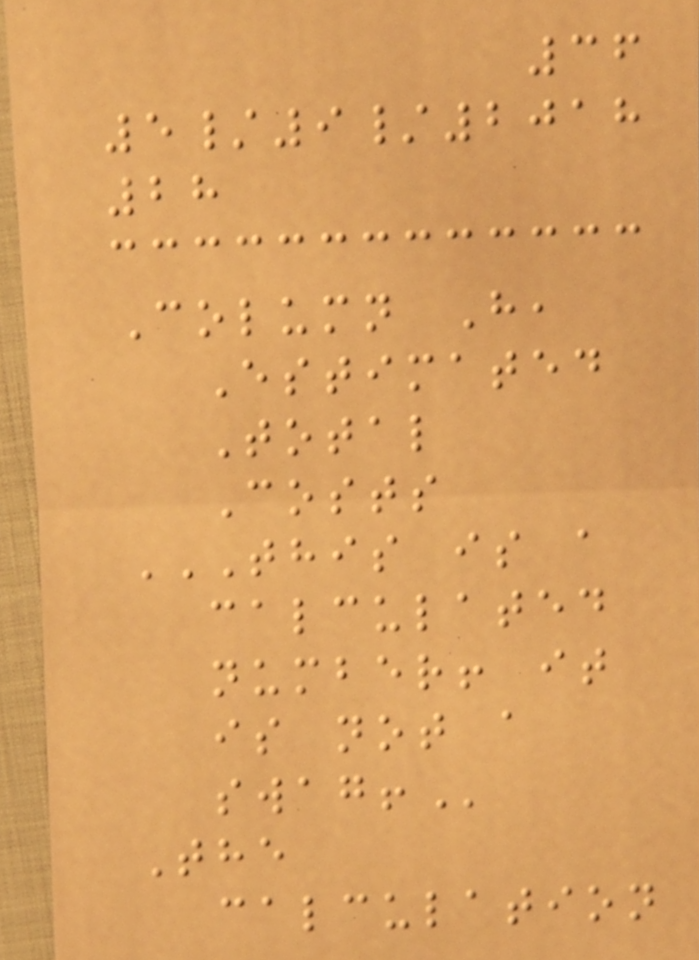36
5/9/2018
28
Column H,
Estimated
Total
Costs
THIS IS A
CALCULATED
NUMBER! IT
IS NOT A
SWAG!
The
calculation
